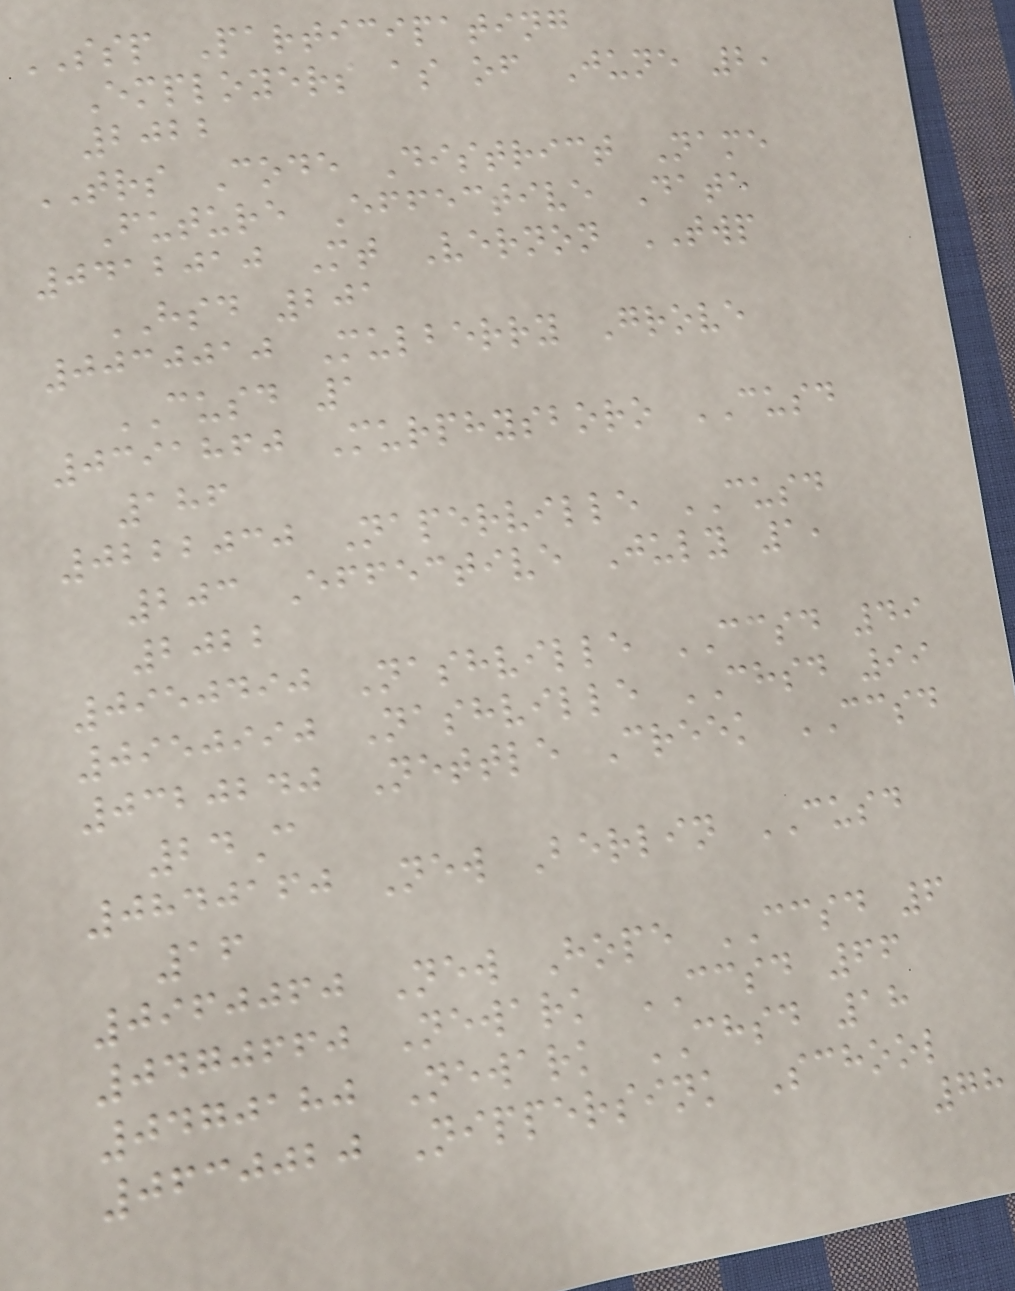SSP Participating
Employers as of June 2,
2022
TRS Code District Name
Future Effective Date
0412010 Mt Vernon TWP
HSD 201
0030010 Mulberry Grove
CUSD 1
0391860 Murphysboro CUSD
186
0222030 Naperville CUSD
203 Effective July 1,
2022
0950490 Nashville CCSD 49
0950990 Nashville CHSD 99
0320240 Nettle Creek CCSD
24C
0840160 New Berlin CUSD
16
0960060 New Hope CCSD 6
0470660 Newark CCSD 66
0470180 Newark CHSD 18
0630020 Nippersink School
78
